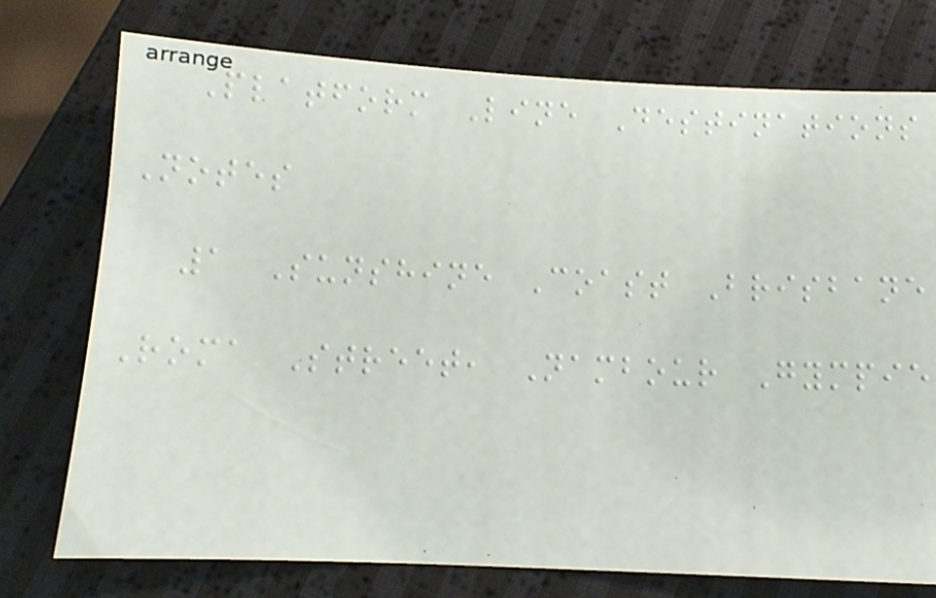Platform Line Destinations
Notes
1 Sunshine Coast Brisbane
Roma Street, Nambour Gympie
